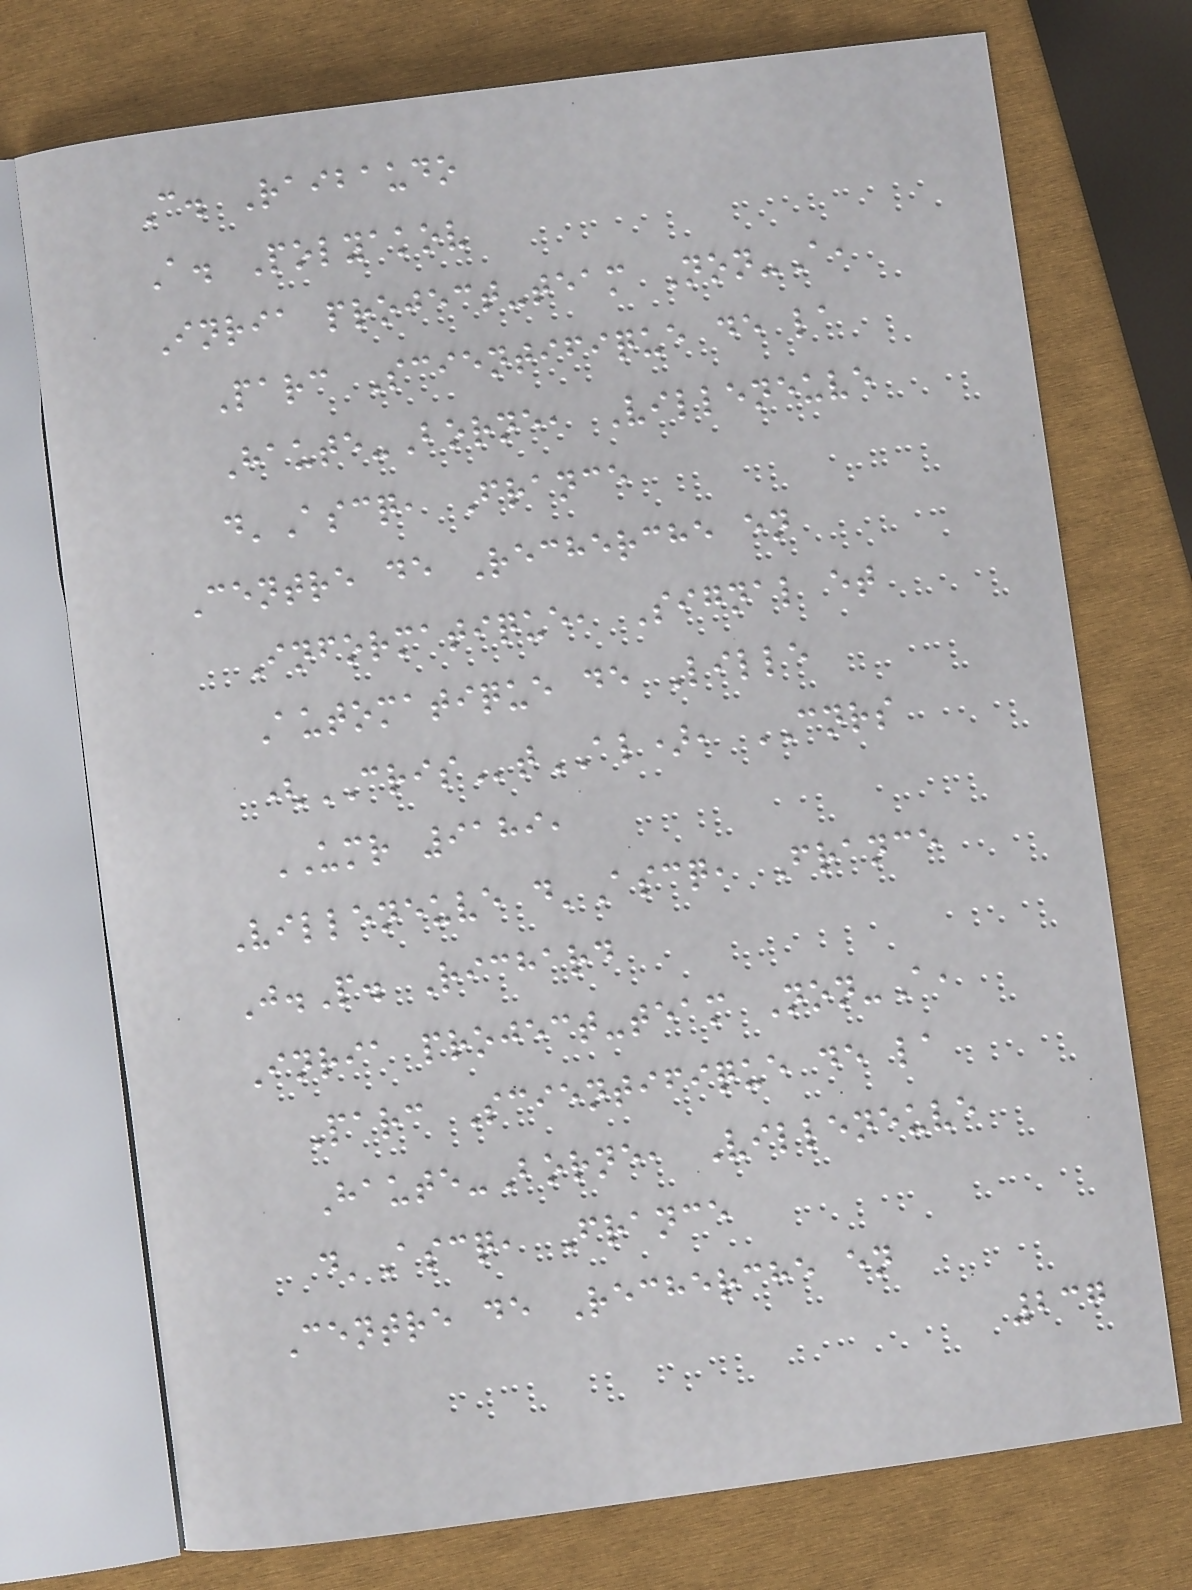C. Raibaudo
A. Polyakov
Inria project-team Non-A,
Parc Scientifique de la
Haute-Borne, Villeneuve
d'Ascq, France
Centre de Recherche en
Informatique, Signal et
Automatique de Lille
(CRIStAL), CNRS
UMR 9189,
Villeneuve d'Ascq, France
J.P. Richard
Inria project-team Non-A,
Parc Scientifique de la
Haute-Borne, Villeneuve
d'Ascq, France
Centre de Recherche en
237
